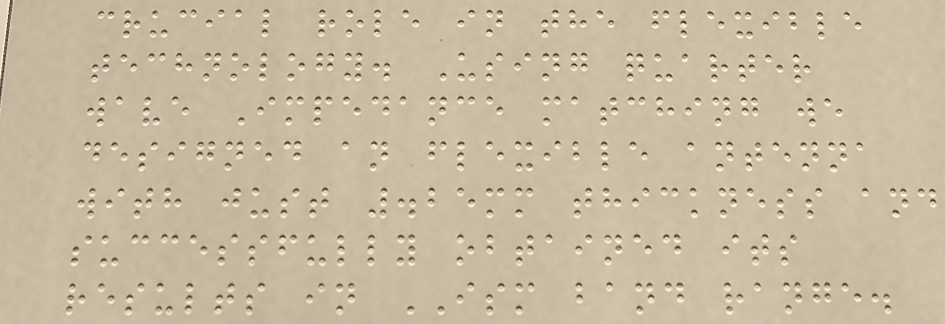crucial role in the flexible
technology. Using quarter
wave Impedance matching we
designed an flexible antenna
with just .25mm thickness and
successfully obtained its
results in ISM band range.
